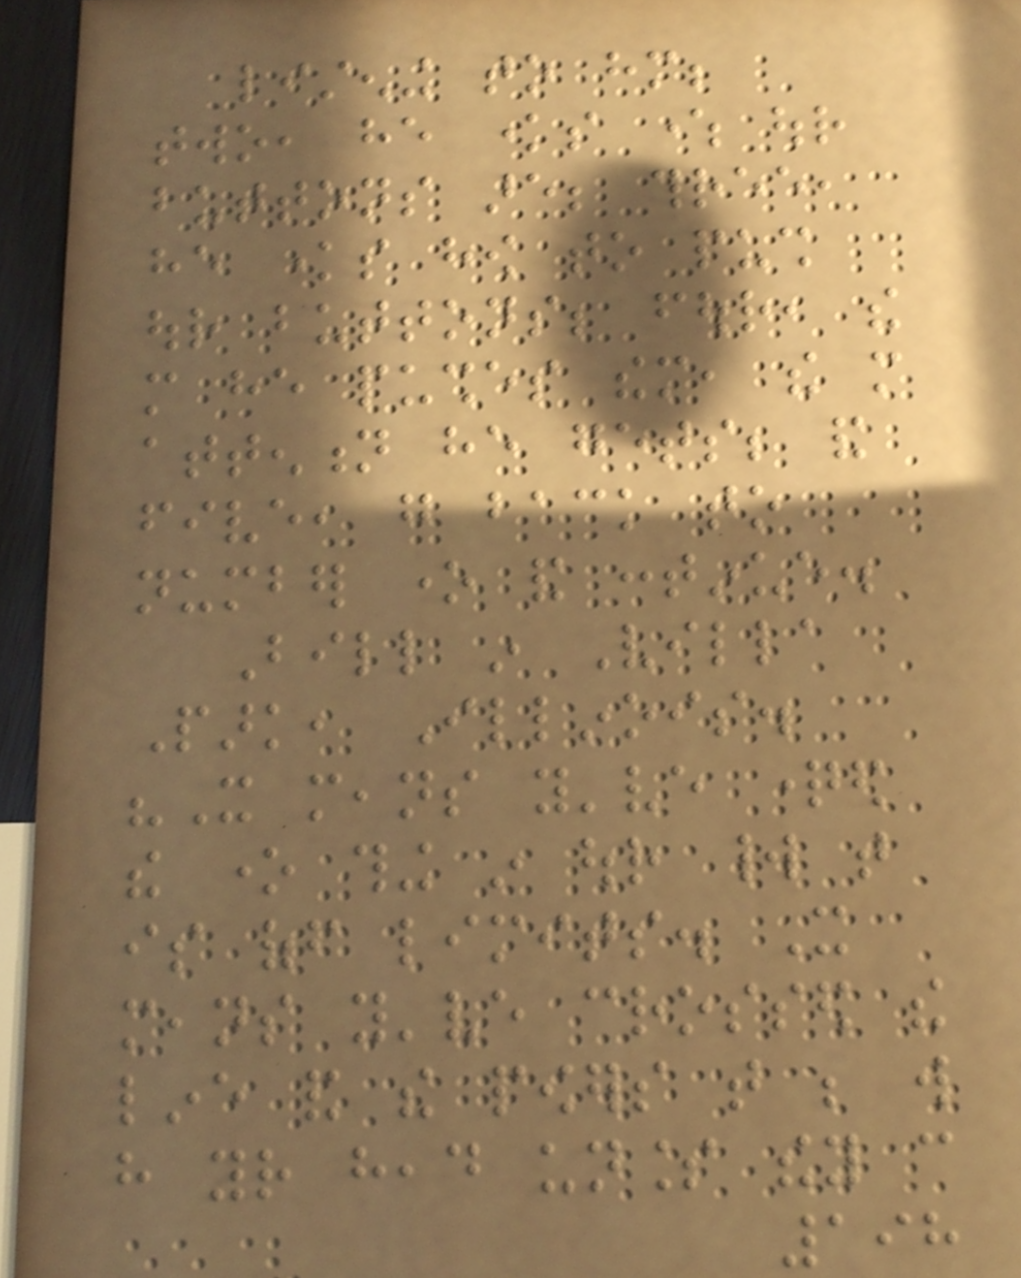listening to him;
two, he knows where our
buttons are; three,
he knows how to push
our buttons; four, the
more he pushes them, the more
attention he gets; and
five, go back to
number one and continue.
Bill in Villa
Park, Illinois.
"It means you've questioned
the one thing in our world that
is off limits. It
means you've crossed the
line and the powers that be will
have your head unless they can
198
